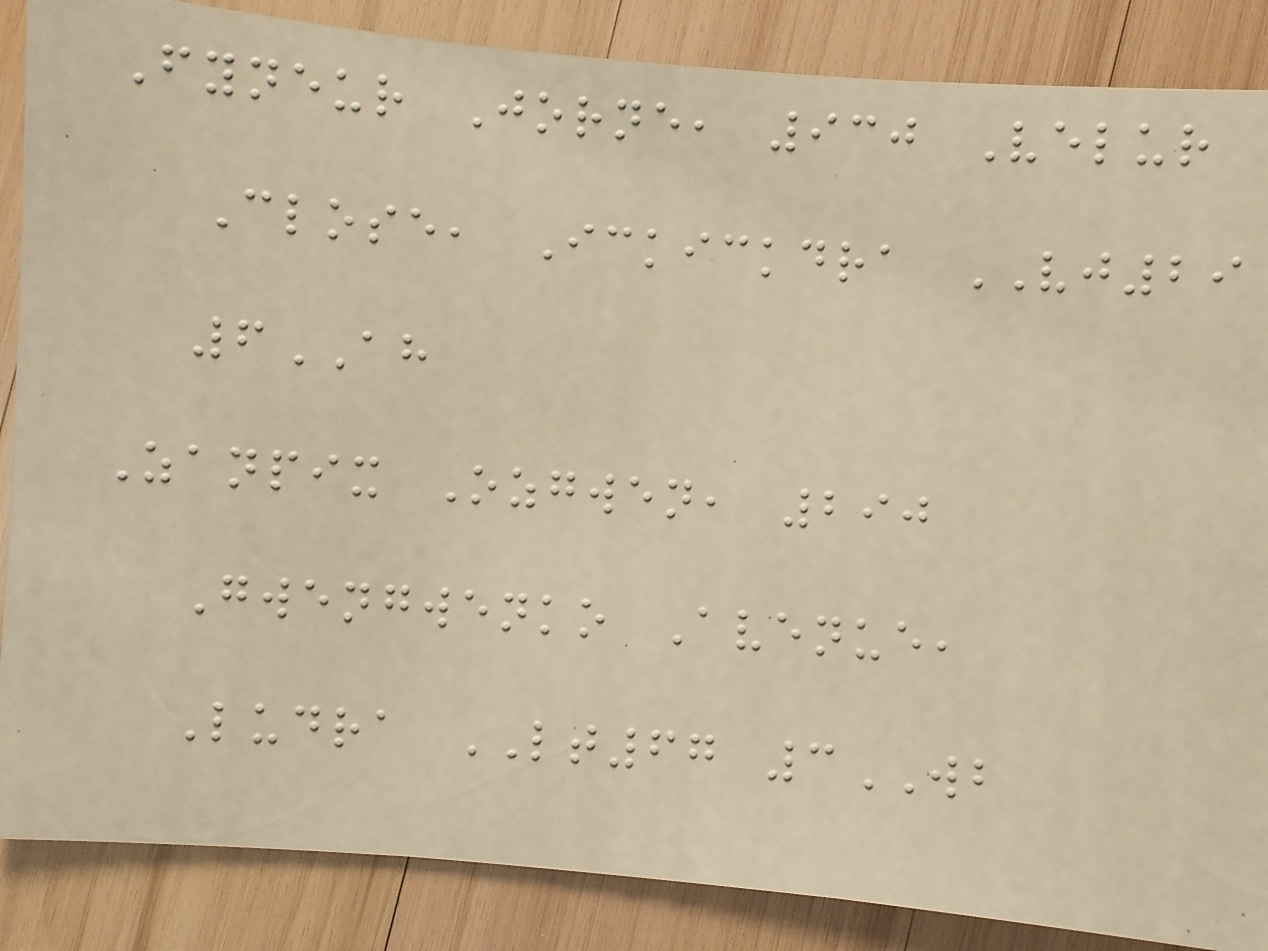Fyneur Jorne, 930 Velur
Close, Ickickdra VJ29
6AH
Zanpix Ozgwen, 290
Gwengwenko Avenue,
Ludra LT67 3WB
